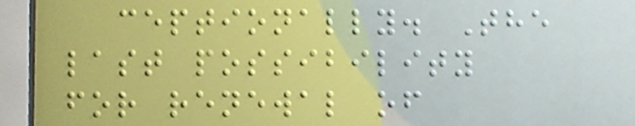ceptionally. The
last possibility
for renewal of
